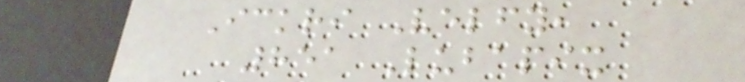Ickri Velfy,
851 Lubapix
